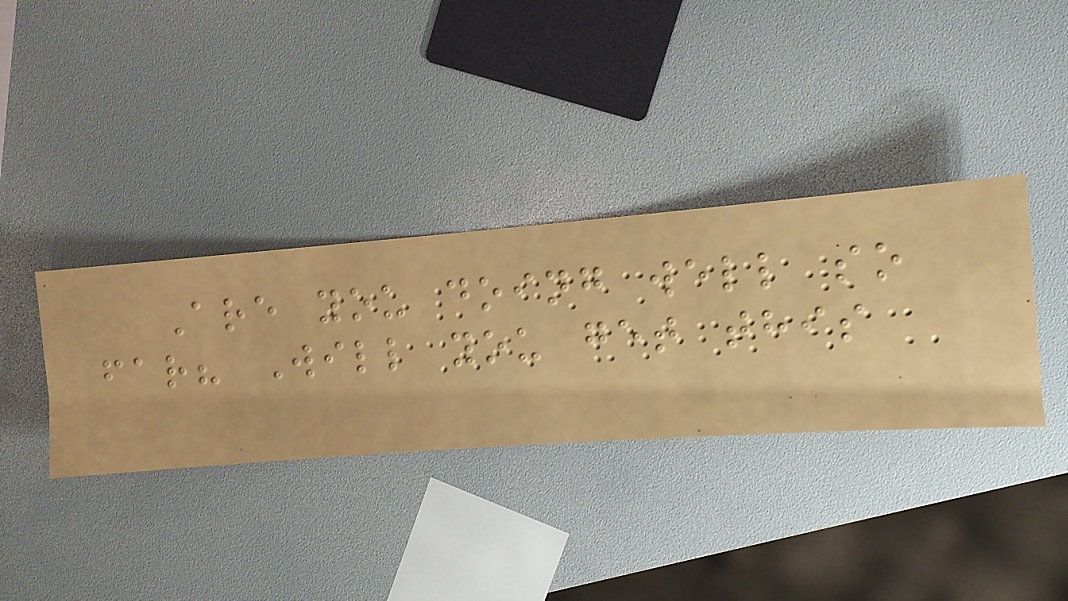Are you doing well so
far? Will you get this
